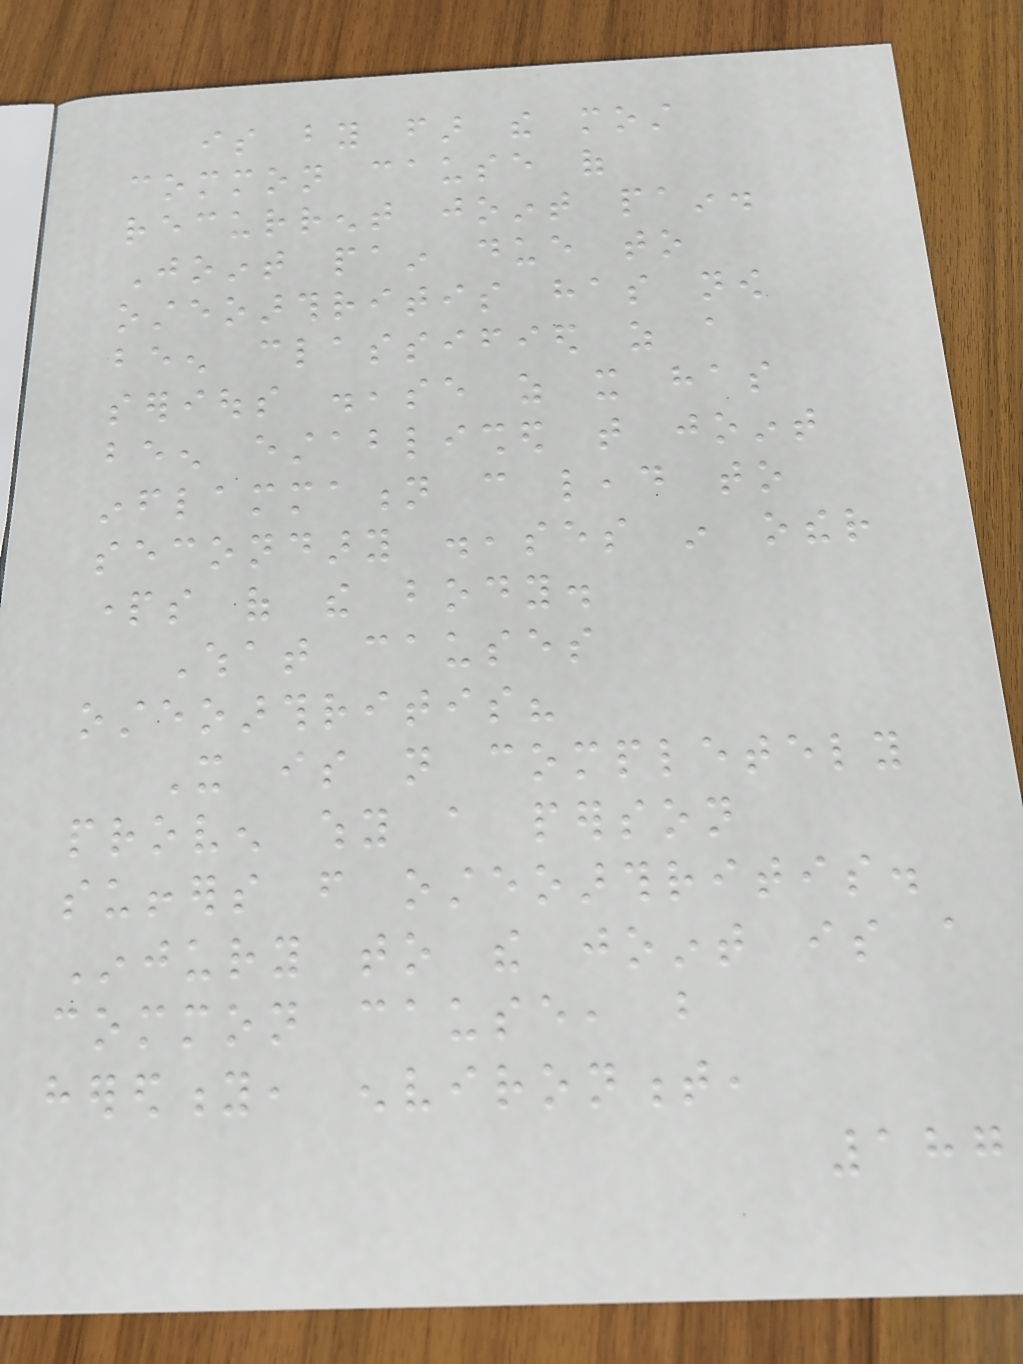is by far the most
common cause of
recurrent joint pain.
Joint pain due to
osteoarthritis has now
been classified as a
serious disease as it has
been established that joint
inflammation can lead to
secondary diseases in other
parts of the body.
What causes
osteoarthritis?
It is not completely
proven why a person
suffers from osteoarthritis.
Injury to the joint is a
common cause, but
heredity, environment,
187
